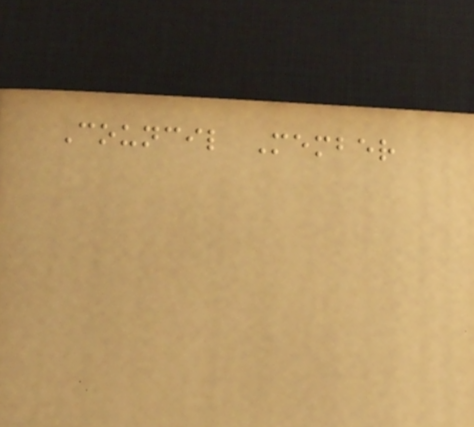Council Member
